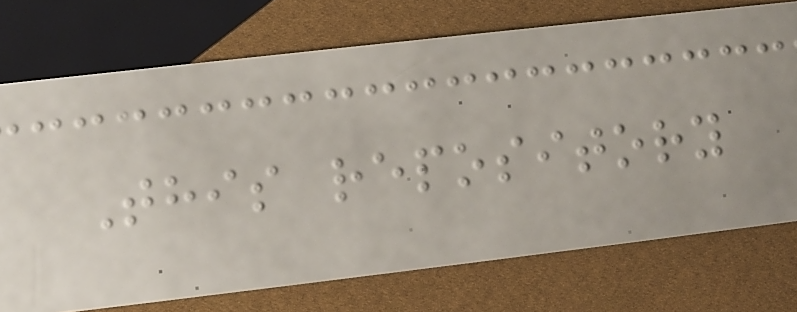This repository
